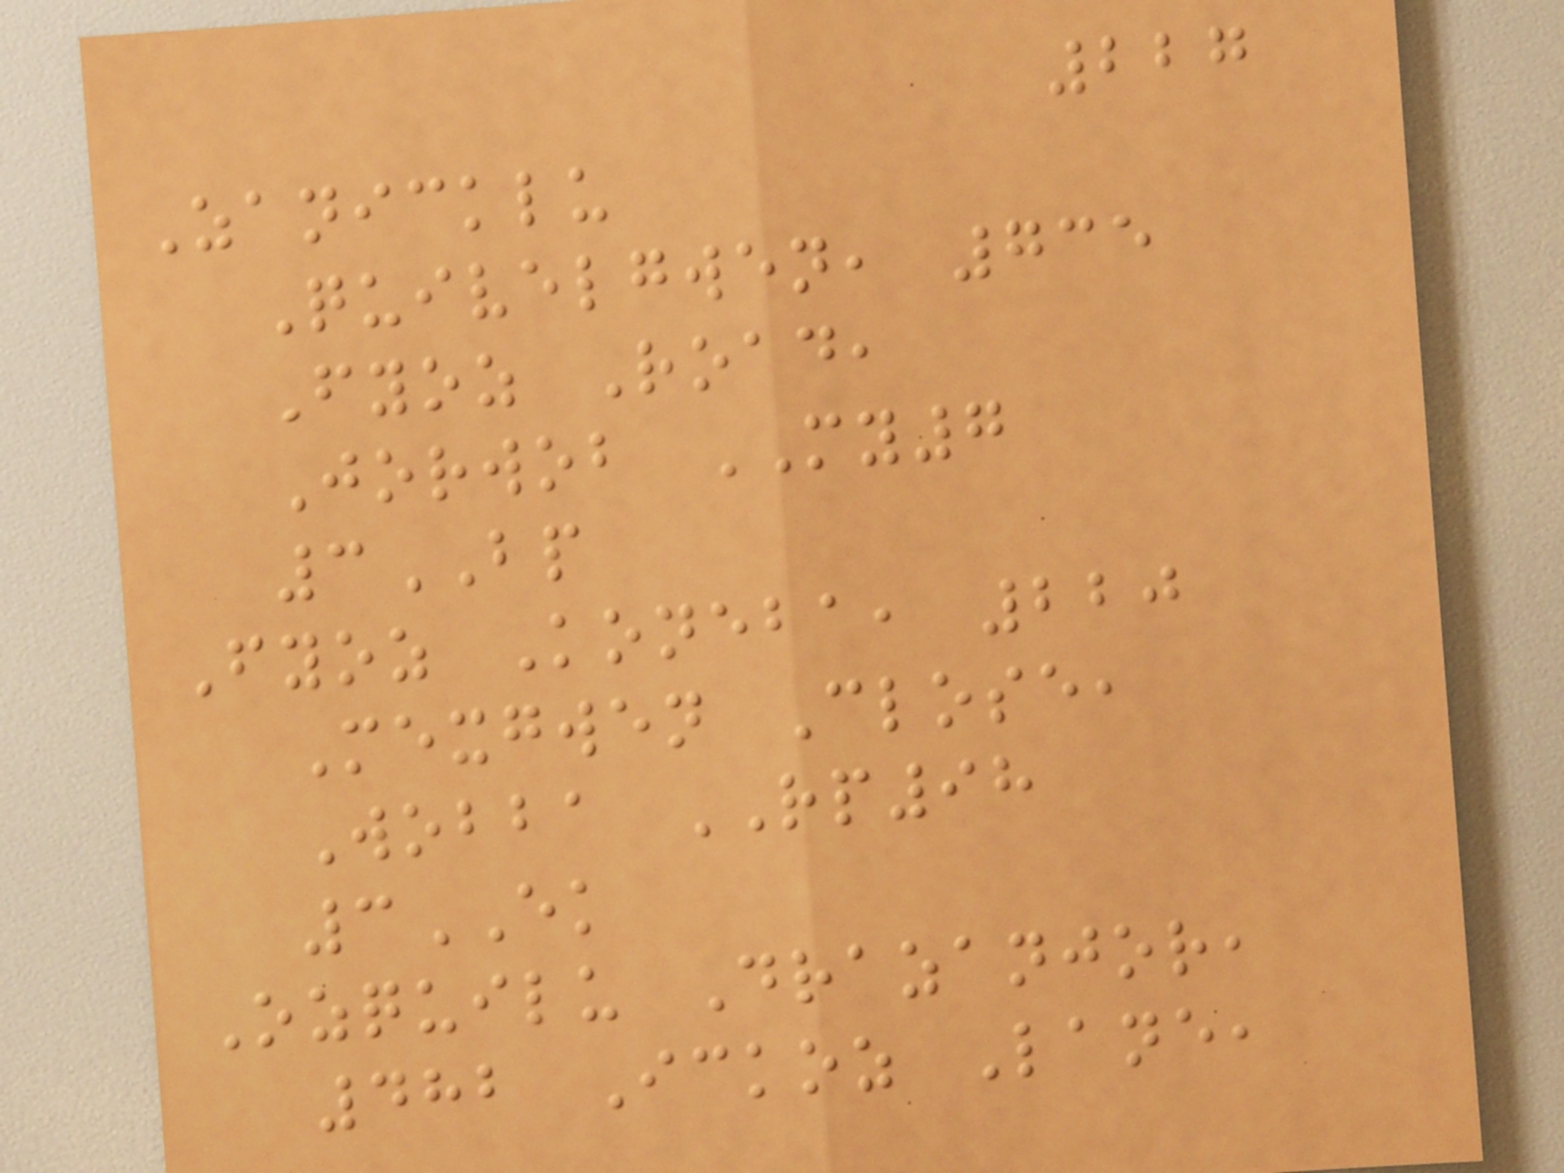227
Zanicklu
Quivelgwen, 735
Fyoz Road,
Jorwob MY7
3BP
Fyoz Koneba, 220
Mexgwen Close,
Wobba RP98
3EK
Ozquilu Drazanjor,
482 Ickoz Lane,
